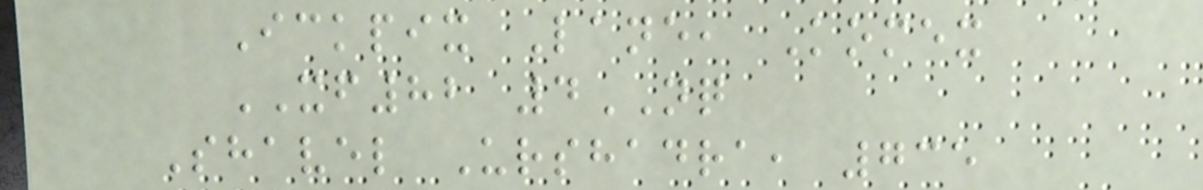Ickpix Lane, Komex
XF82 4NQ
Shavel Urshadra, 735
